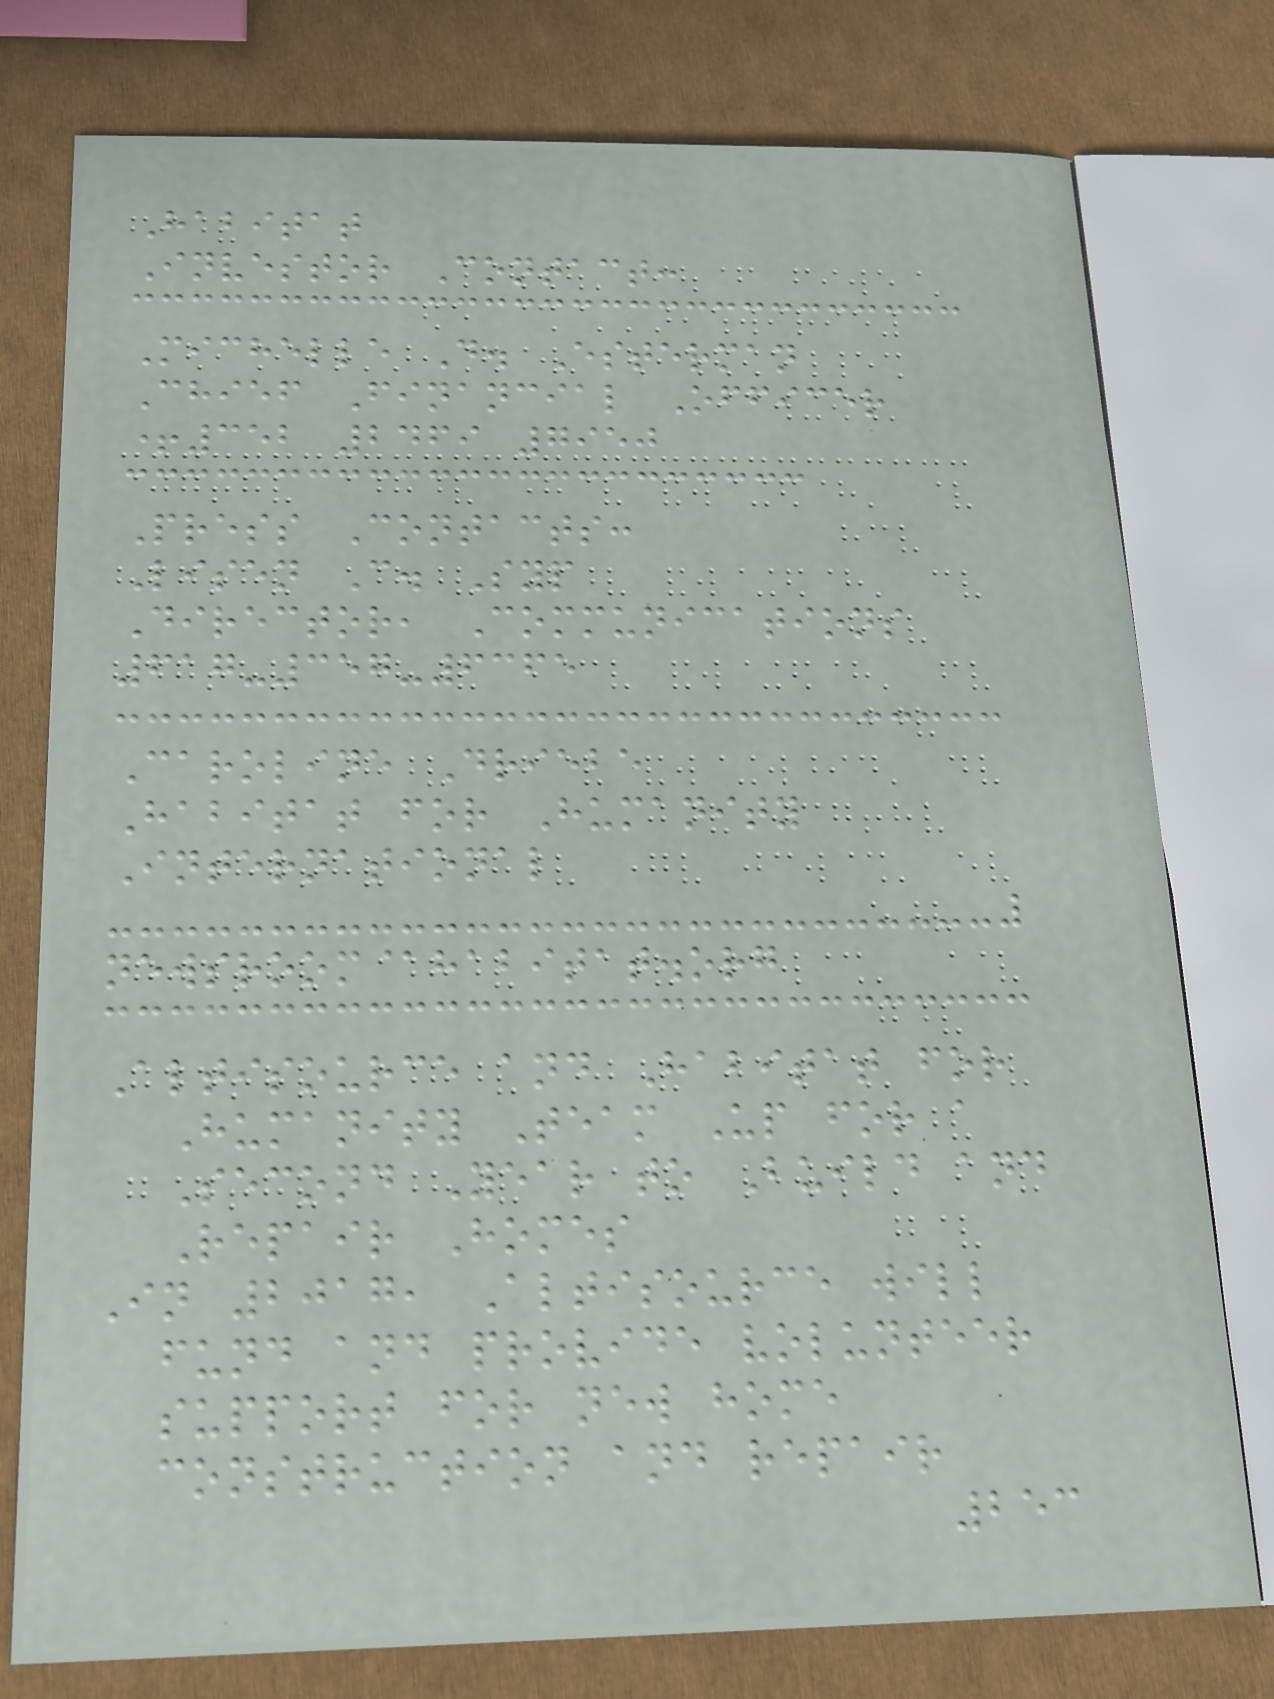Habitat
Investor Contact:
Michelle D. Esterman
Chief Financial Officer
+352 2469 7950
Press Contacts:
Lisen C. Syp
Director, Communications
617-357-6365
Caroline Driebe
Habitat for Humanity
International
newsroom@habitat.org
Altisource and Habitat for
Humanity Team Up for a
Second Year to Build and
Repair Homes
In 2017, Altisource will
fund and provide volunteer
support for new home
construction and repair
253
